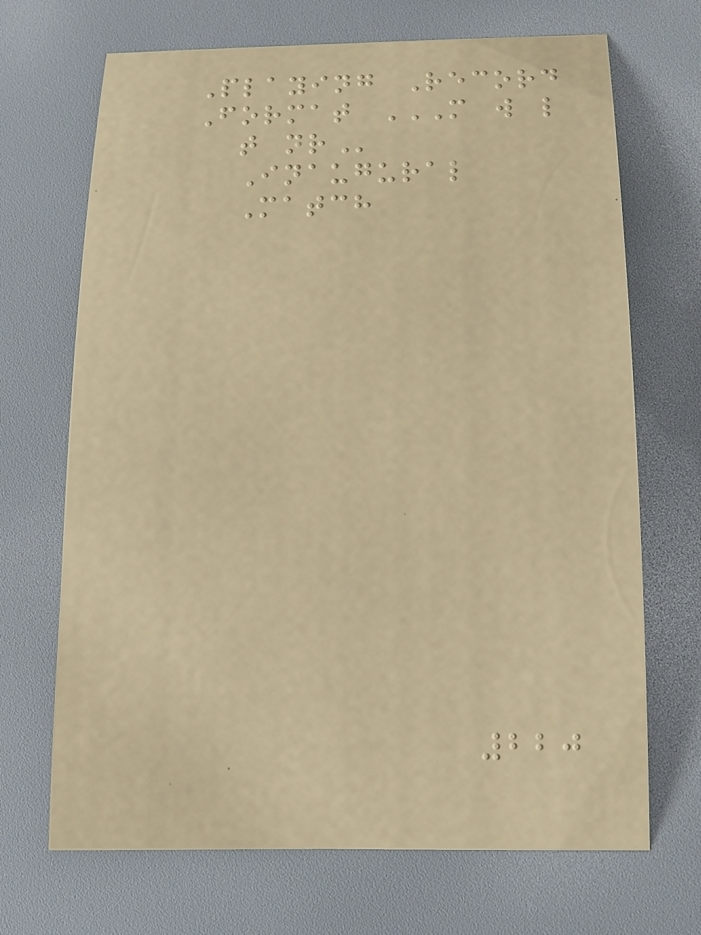Playing Record
Format M W L
T NR
Inaugural
Match
220
